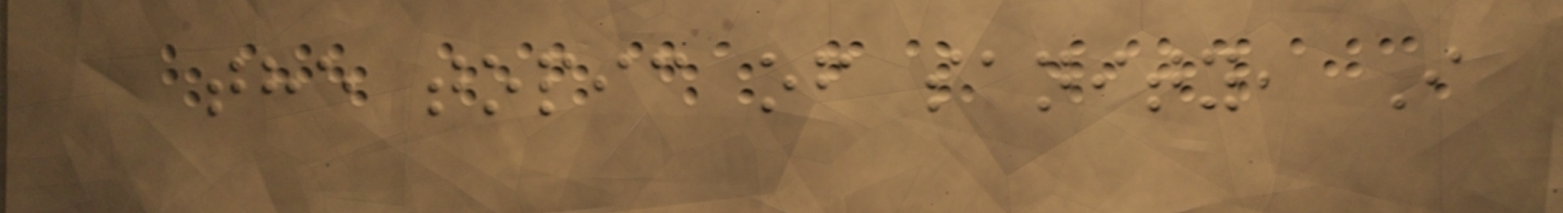the topic of sanity, I
